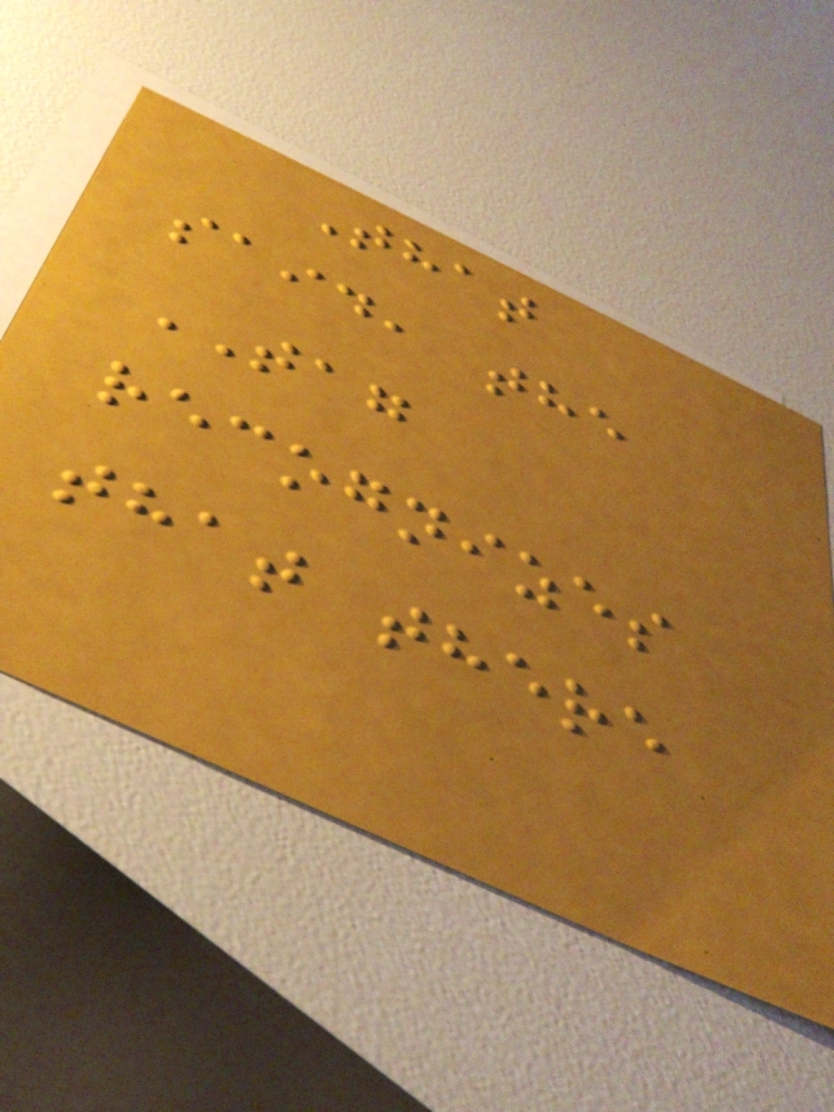That
said, the
TAG
recognizes
that there
